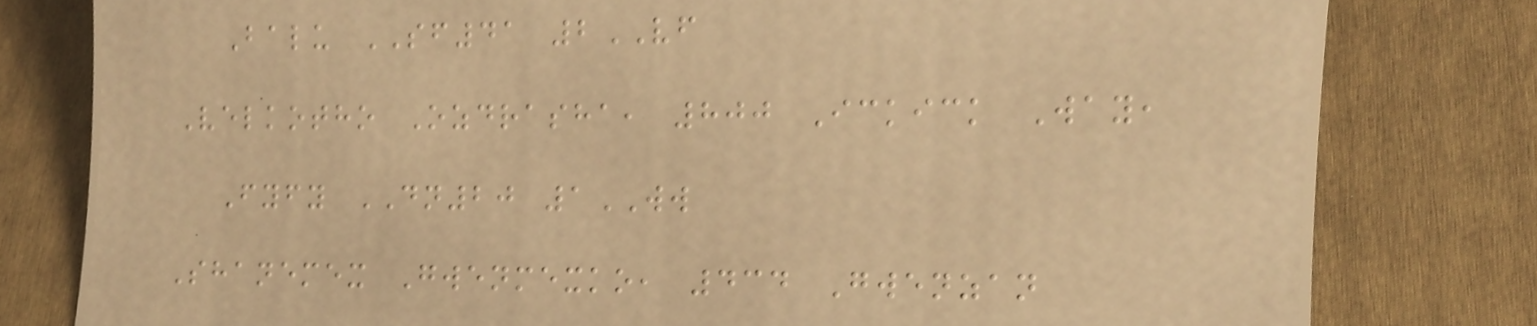Balu SF41 2VF
Velkotho Ozdrasha, 800 Ickick Way,
Fyfy DN20 1WW
Shanemex Gwenmexko, 434 Gwenzan
